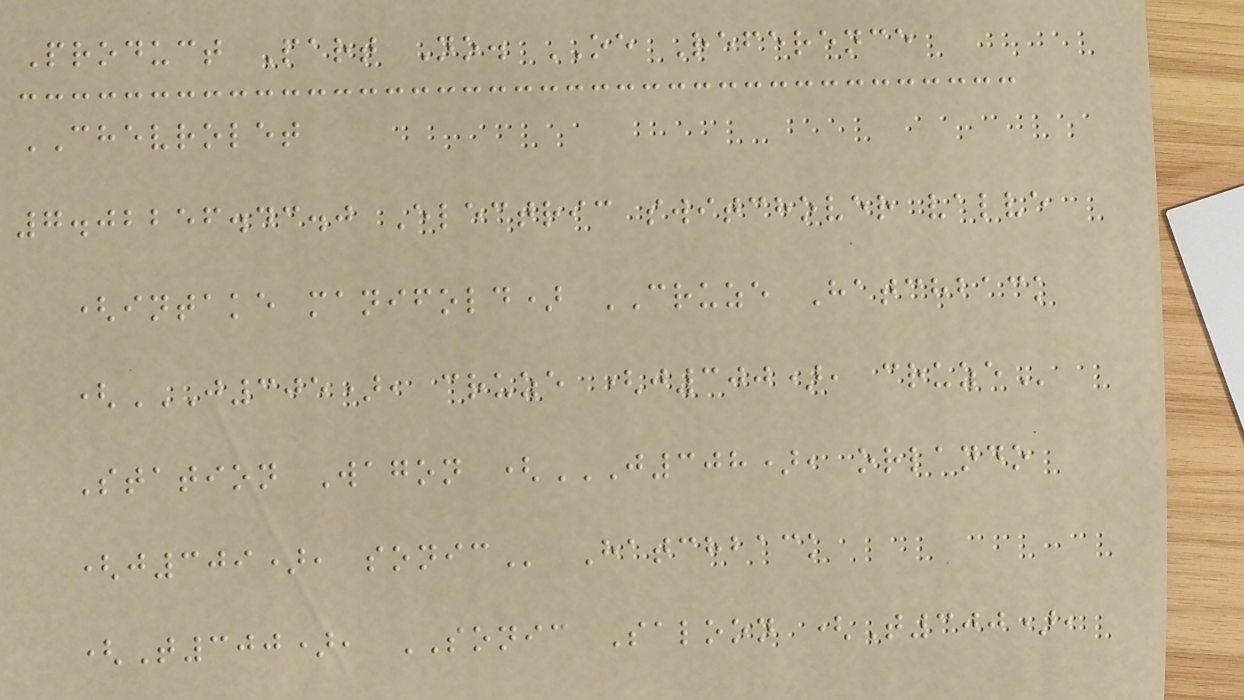Product Part No. OE Reference
CHEVROLET
7.02256.43.0 Electric switchover valve
(intake manifold) CRUZE Hatchback
(J305), CRUZE (J300), CRUZE
Station Wagon (J308), ORLANDO
(J309), SONIC Hatchback
(T300), SONIC Saloon (T300),
